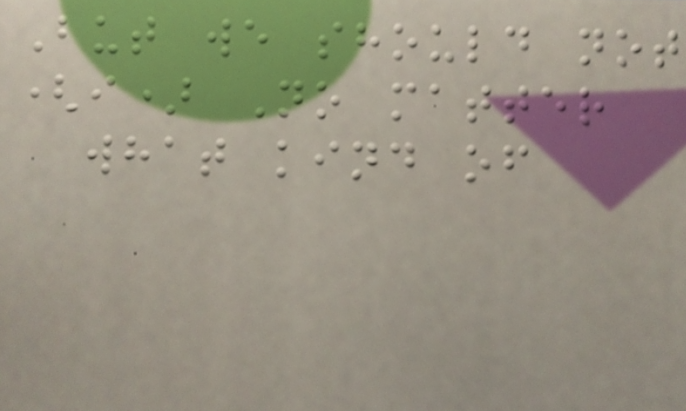But we should not
(i) No matter
what kind of
